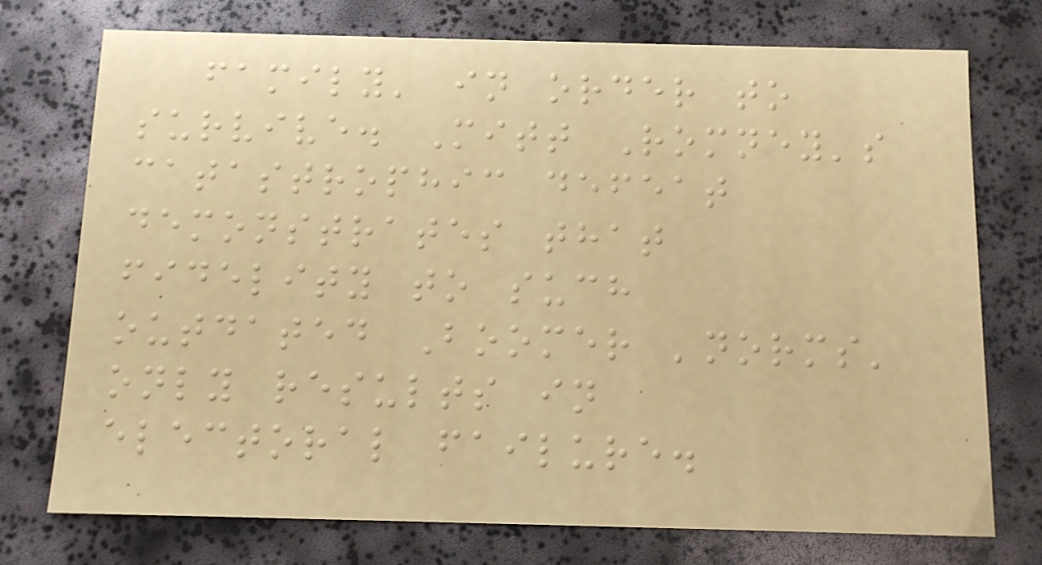family' in order to
survive. Mitt Romney's
catastrophic defeat
demonstrates that
fidelity to such
outdated Boomer 'norms'
only results in
electoral failure.
